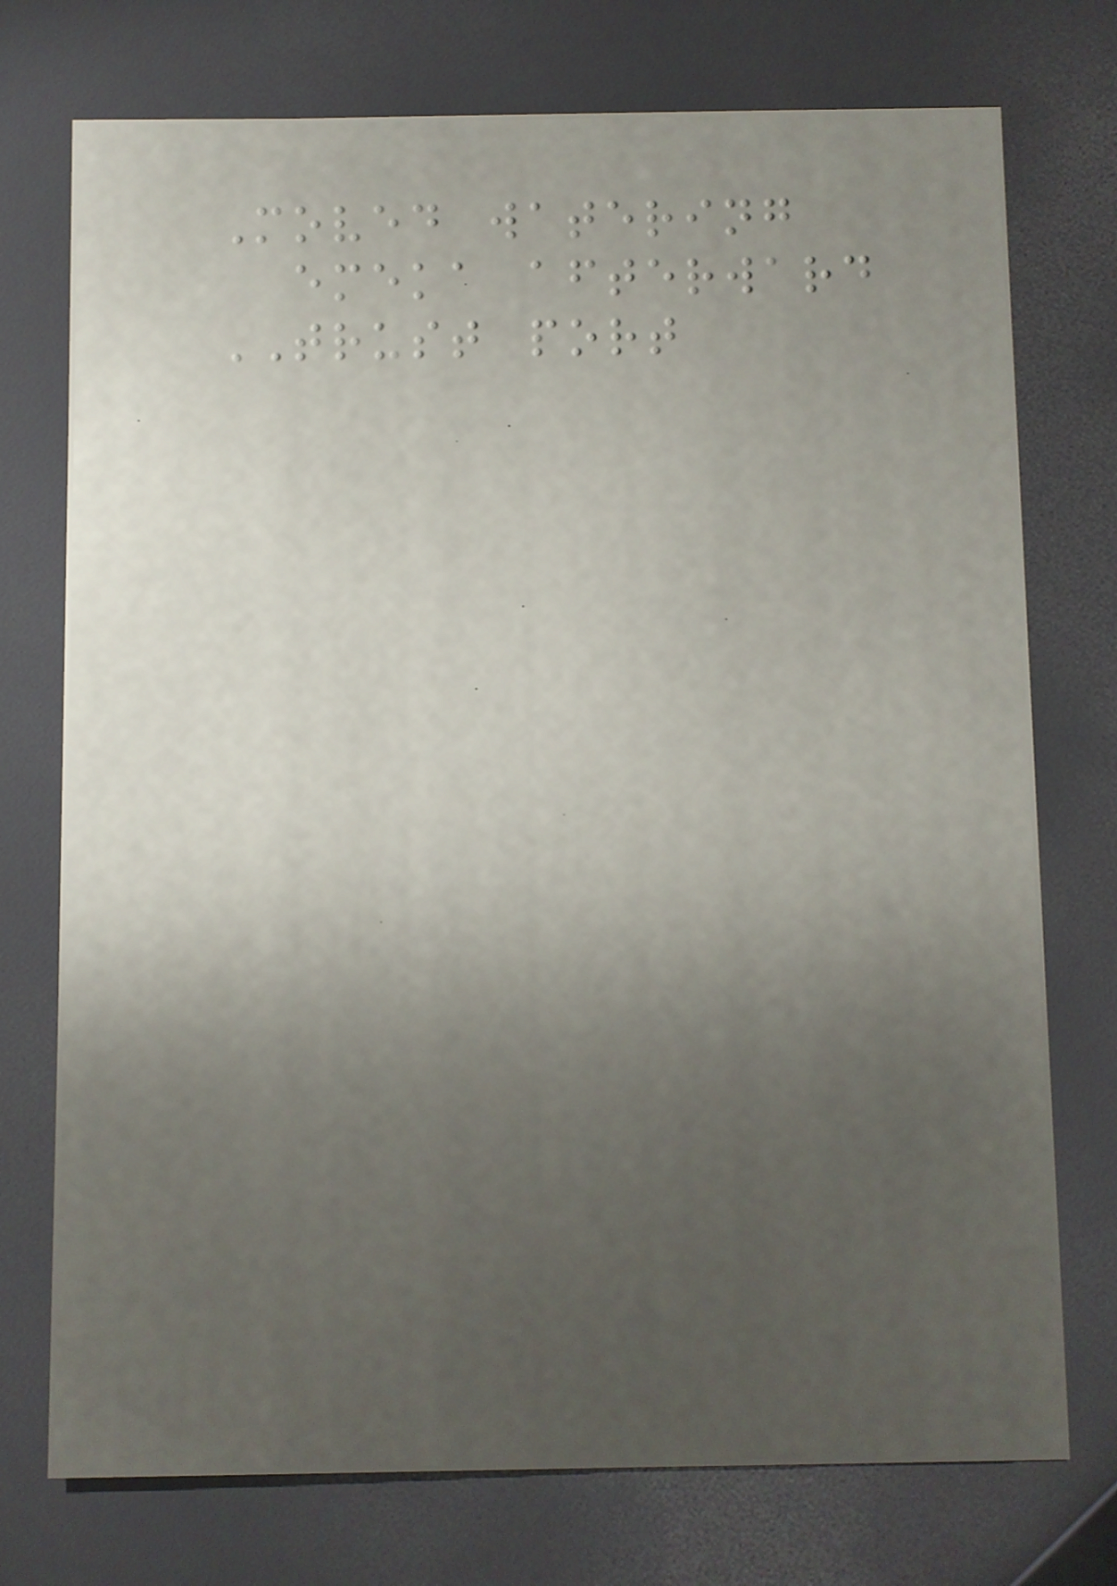Moved watering
emeka afterward
TRUST port
